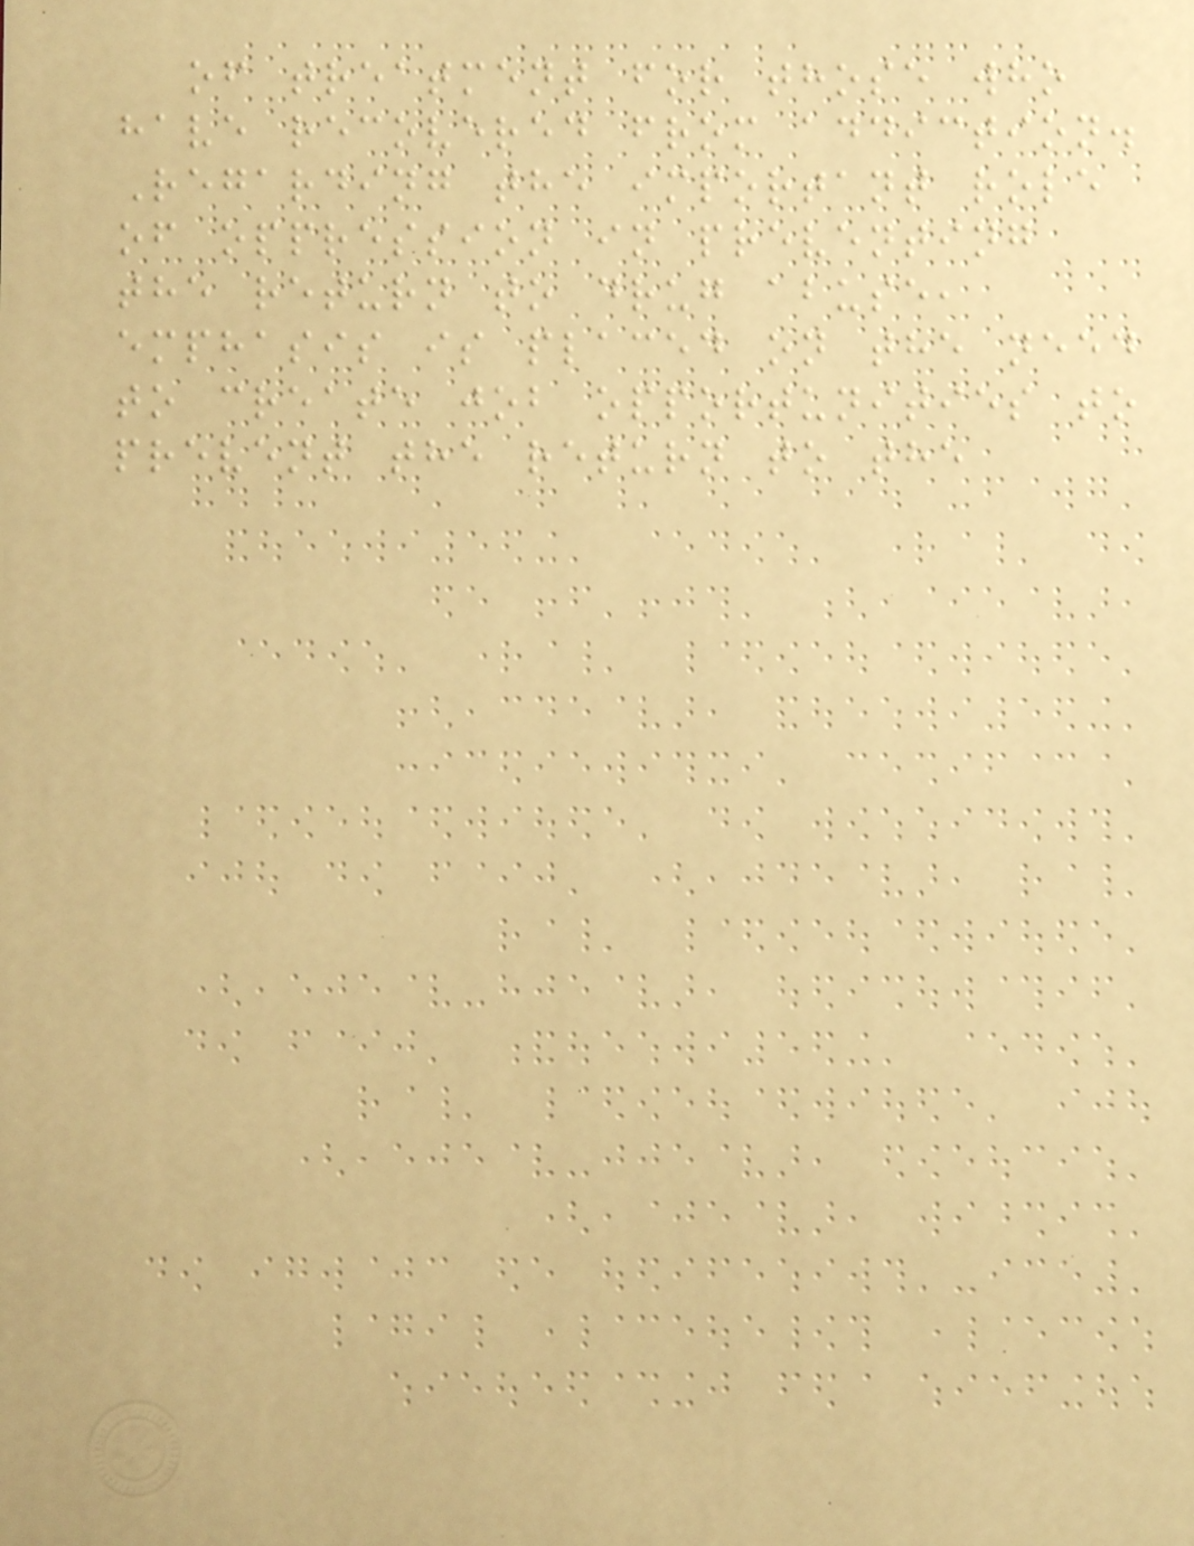of treatment for those who
have recovered from addiction.
Regarding the important role
of oppression in preventing
the return to drug abuse,
emphasis is placed on the need
to create job opportunities to
prevent the return to the
